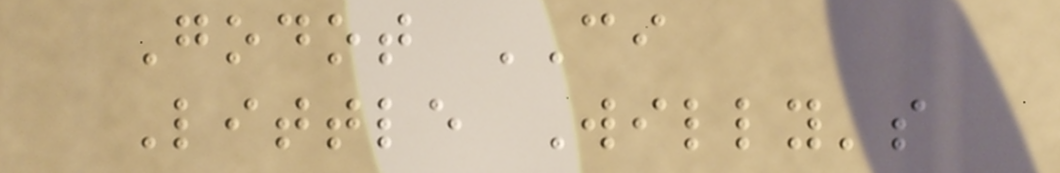Godot CI
Little Willy's
